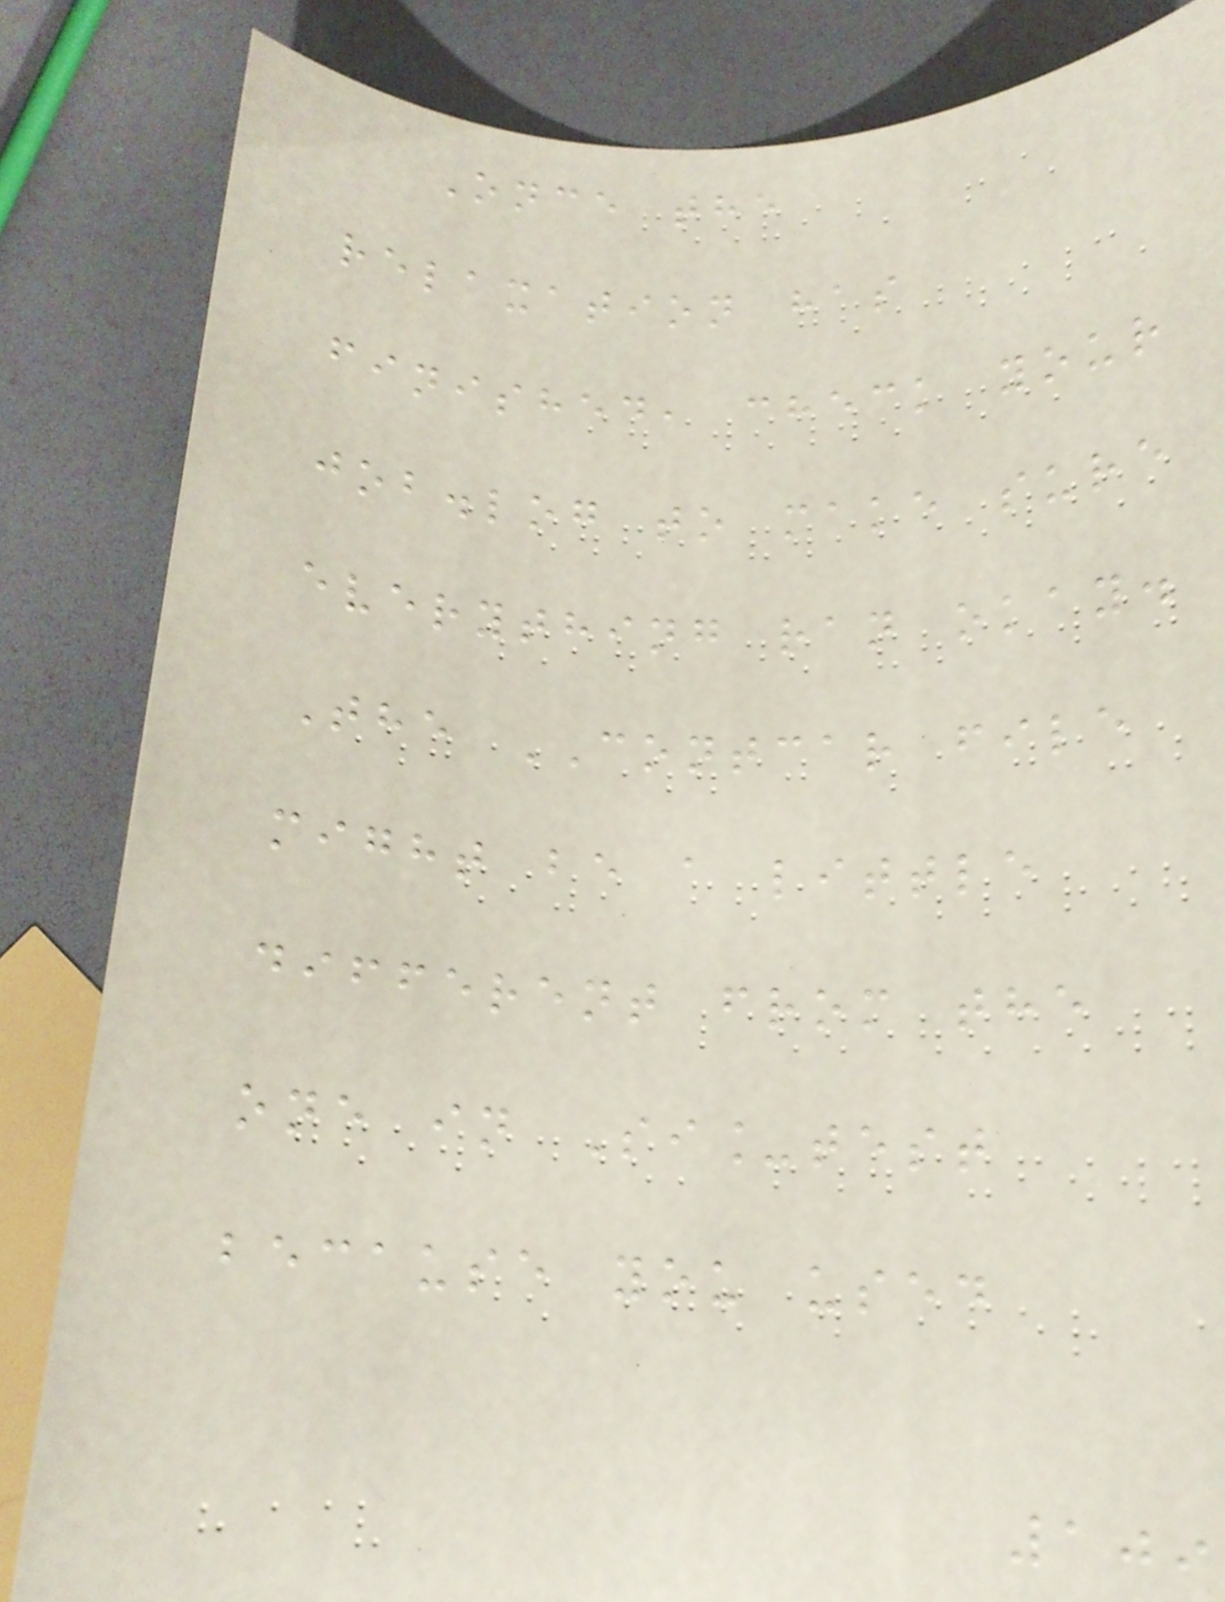Once the
relaxation has
finished, check your
job.log to make sure
everything ran okay.
The CONTCAR file
might be a little
different from the
one in Si_test
because you used
109
